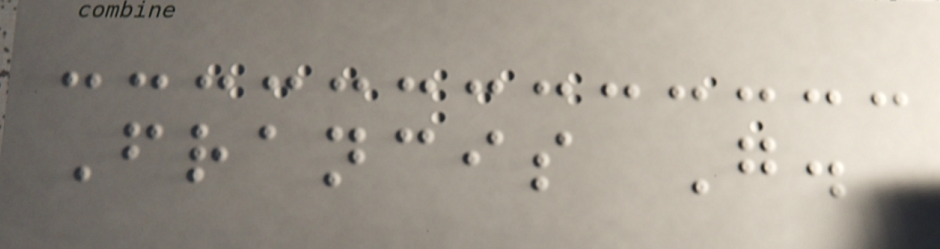Francis G.
